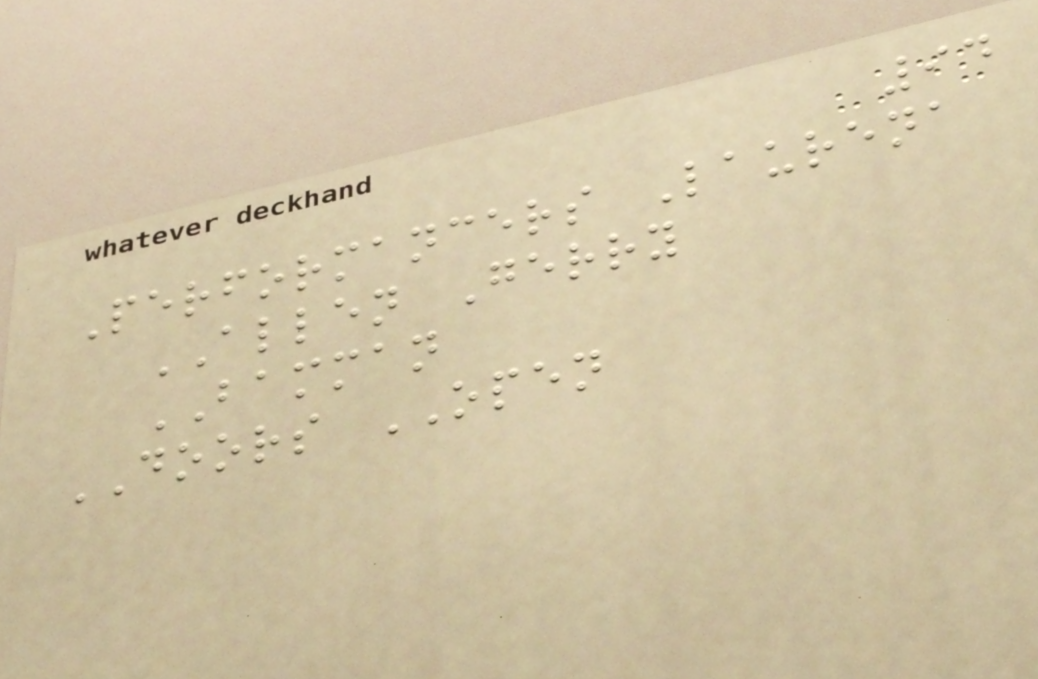94
Performancers Laurena
ALLEN Gerry
BAMMAN
DOORS OPEN
